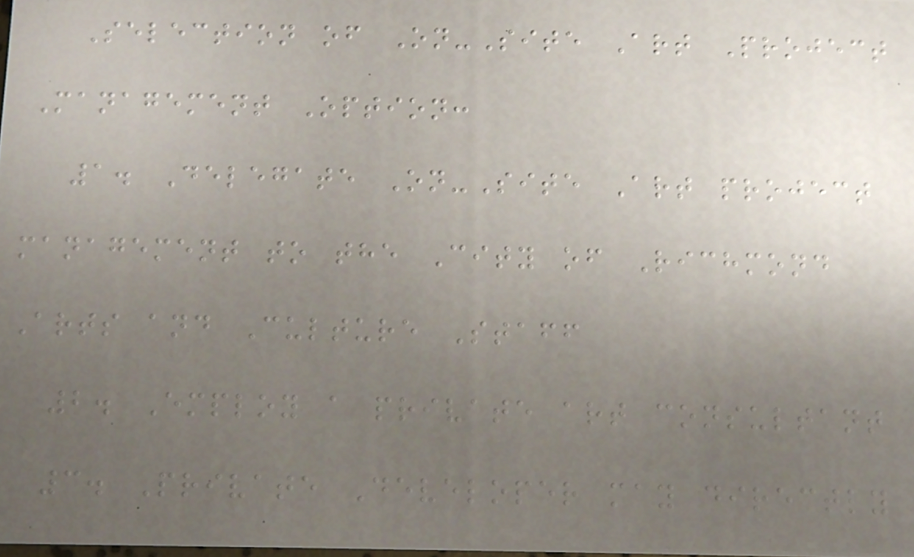Selection of On-Site Art Project
Management Option:
1. Delegate On-Site Art project
management to the City of Richmond
Arts and Culture Staff
2. Employ a private art consultant
3. Private Developer may directly
